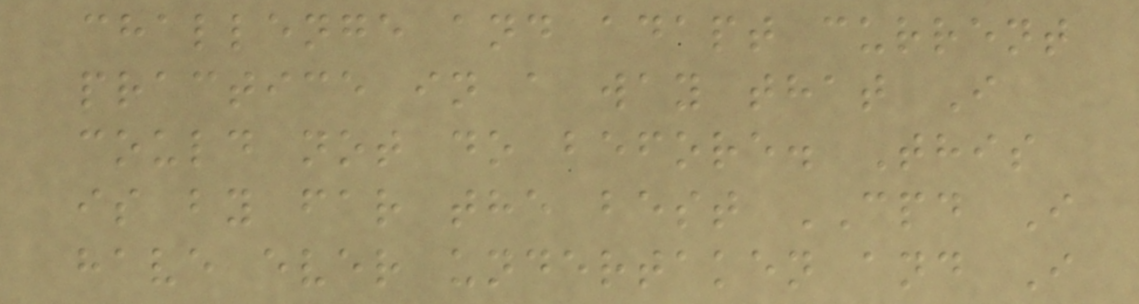challenge and adapt current
practice in a way that I
could not do before. This
is by far the best CPD I
have ever undertaken and I
